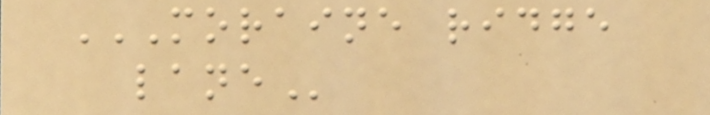MORAINE RIDGE
LANE
